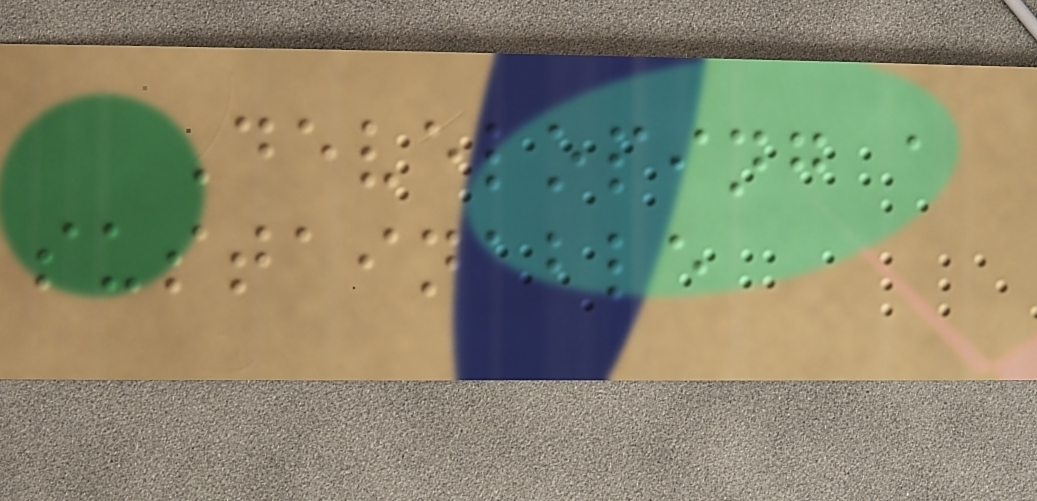Developing a
sustainable
